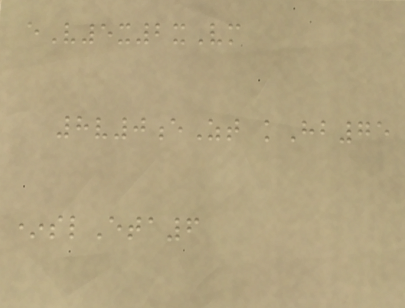eV5x2xVm
8v0eZt kHb75
*slEta6
